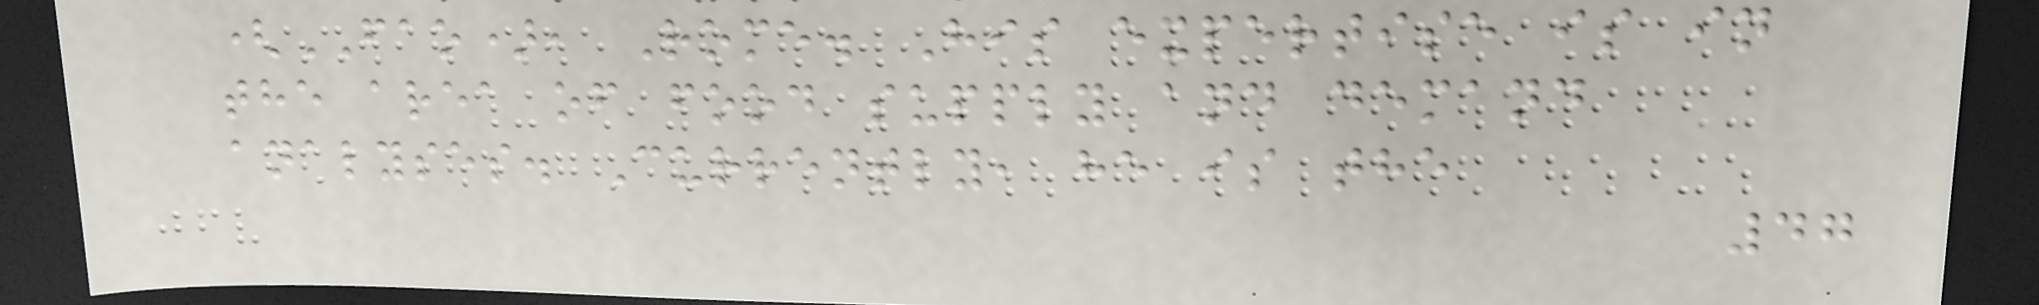(FAO), Rome. His expertise is in
the area of food supply and demand
analyses. Currently, he is the
47
